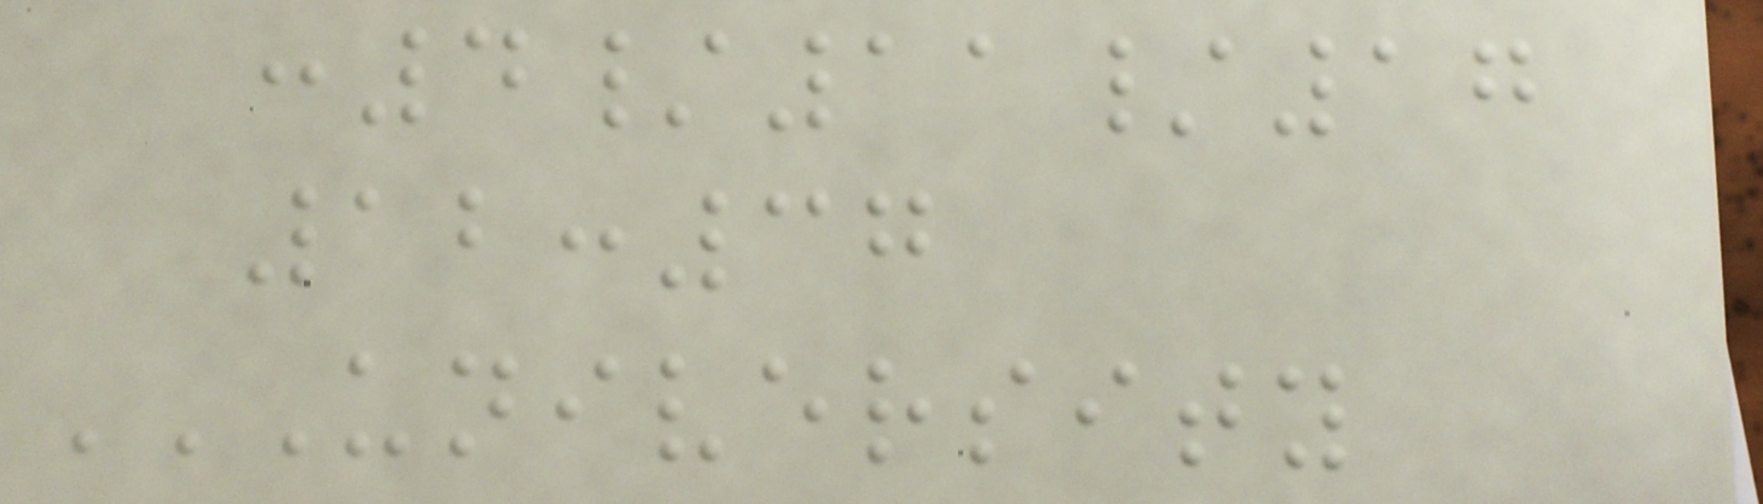:4/11/17
12:37
UNIVERSITY
